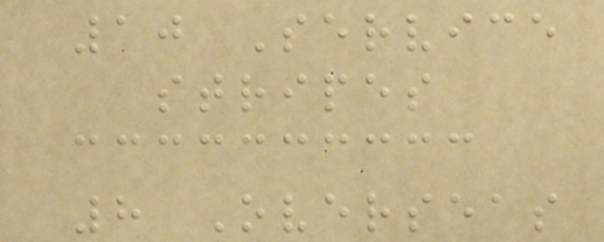10 Service
stripes
8 Overseas
